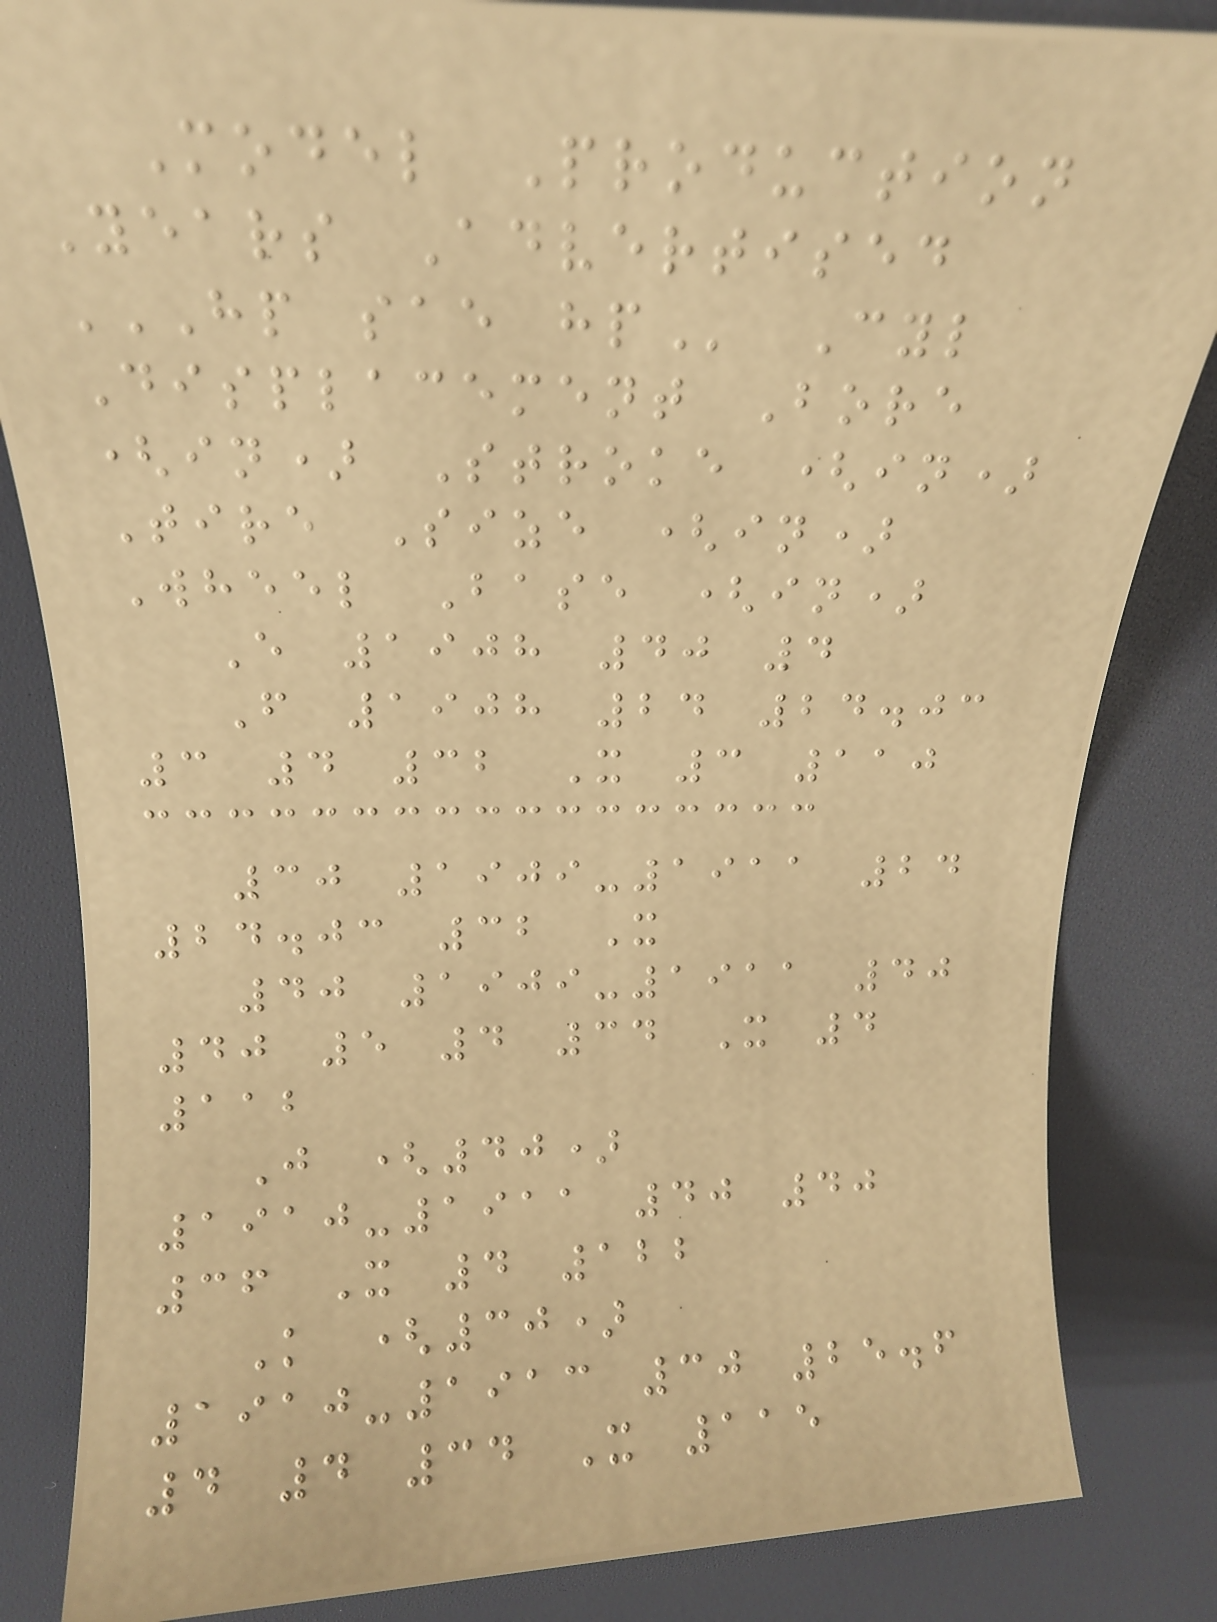Model Production
Years Advertised
HP SAE HP Cyl
Displacement Bore
(in) Stroke (in)
Tire Size (in)
Wheel Base (in)
E 1908 40 4
F 1908 24 24.03
3 4 32 X 3 110
30 1909-1911 24
24.03 32 X
40 1909-1911 40
40 5 4 34 X 4
112
J (40)
1910-1911 40 40
36 X 4 122
K (30)
1910-1913 30 25.6
4 4 34 X 115
